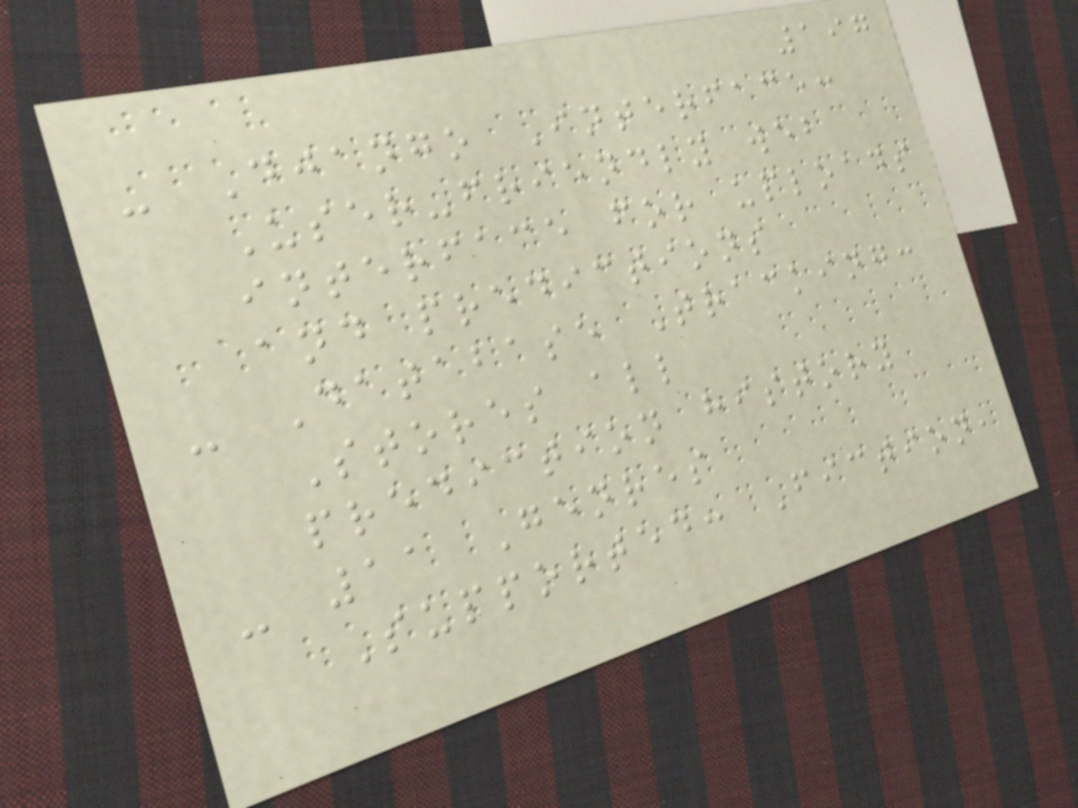197
- Django Interface:
User-friendly web
interface for uploads
and predictions
- Database Tracking:
Stores all
prediction history
- 11 Genres
Supported: Fiction,
